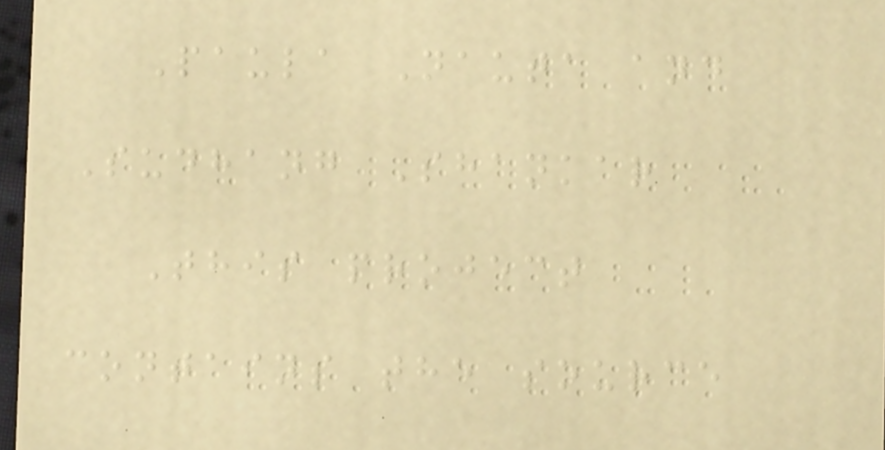Paula Nauta and
Sudhang Shankar
This project
contains the source
